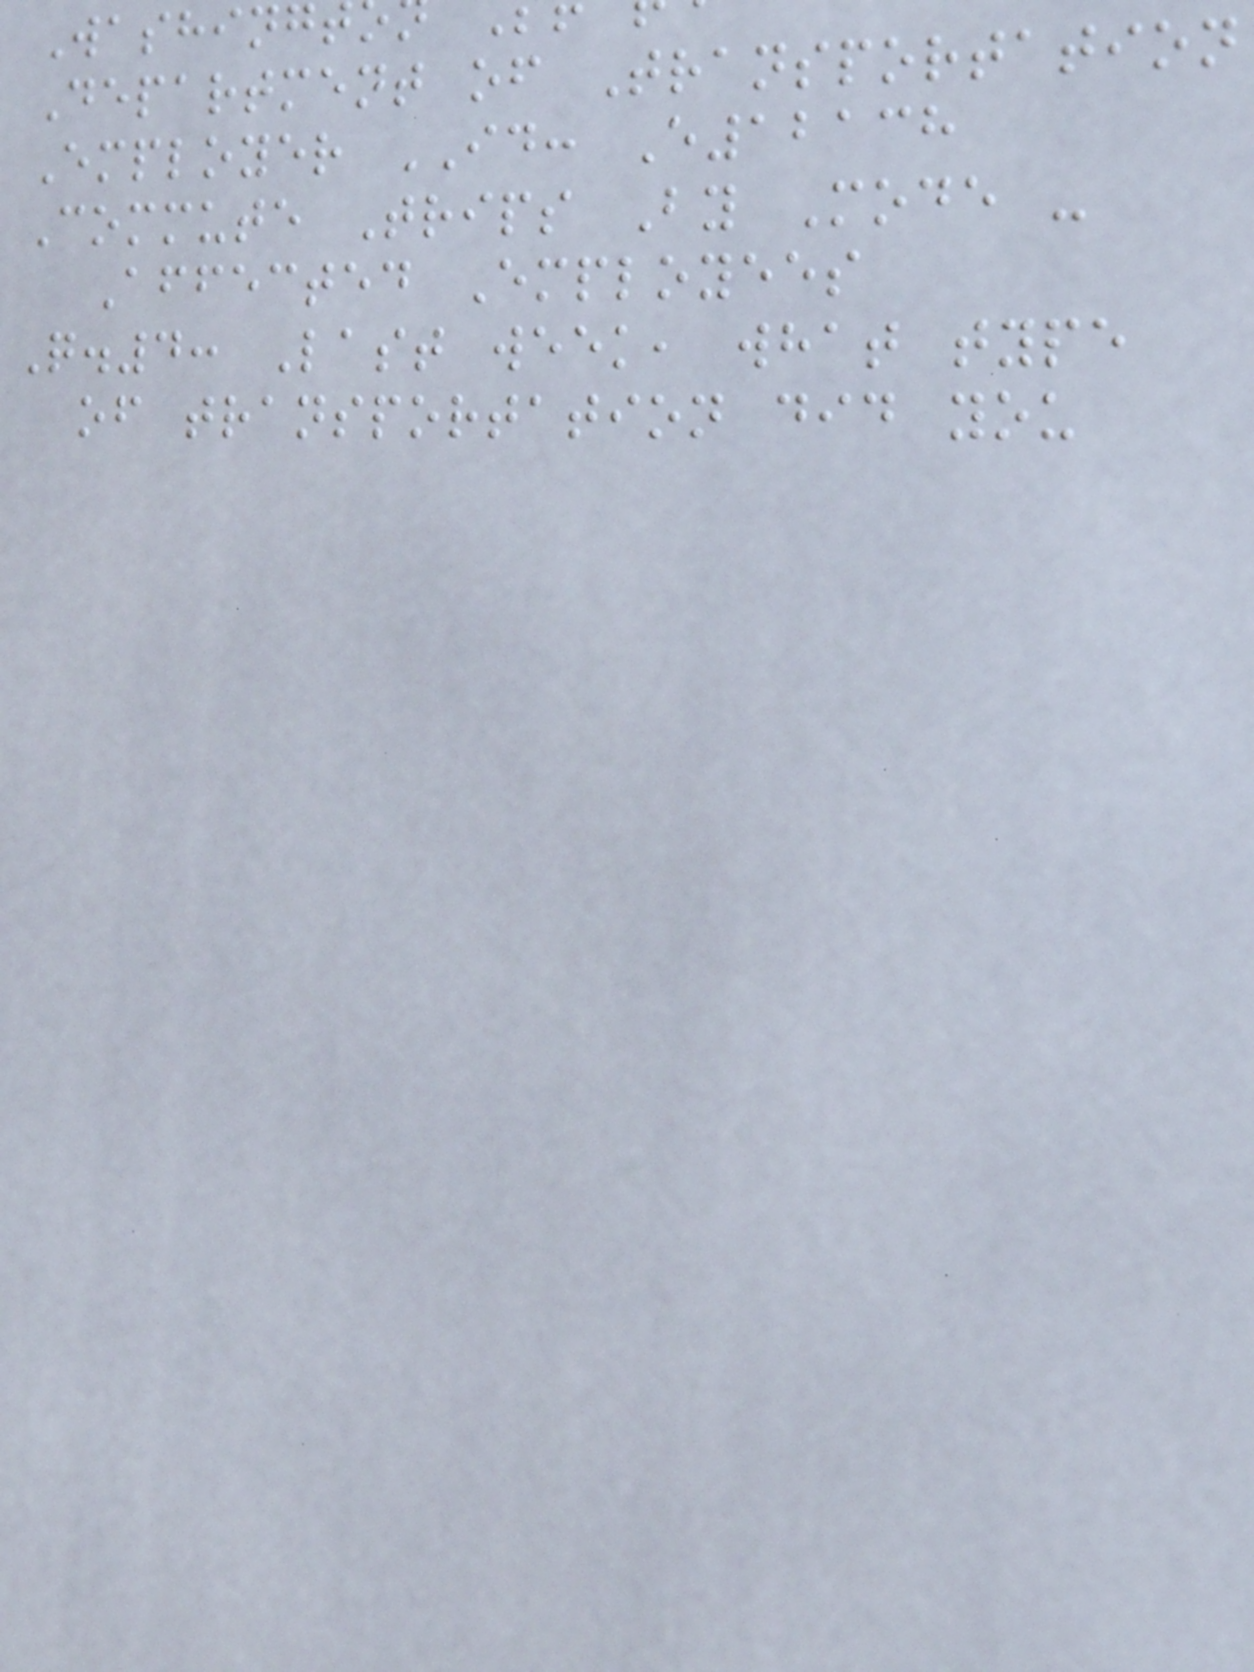Washing
Department of Transportation
Employer ID: E12138
Commute Trips By Mode -
Affected Employees
Q.4: Last week, what type
of transportation did you
